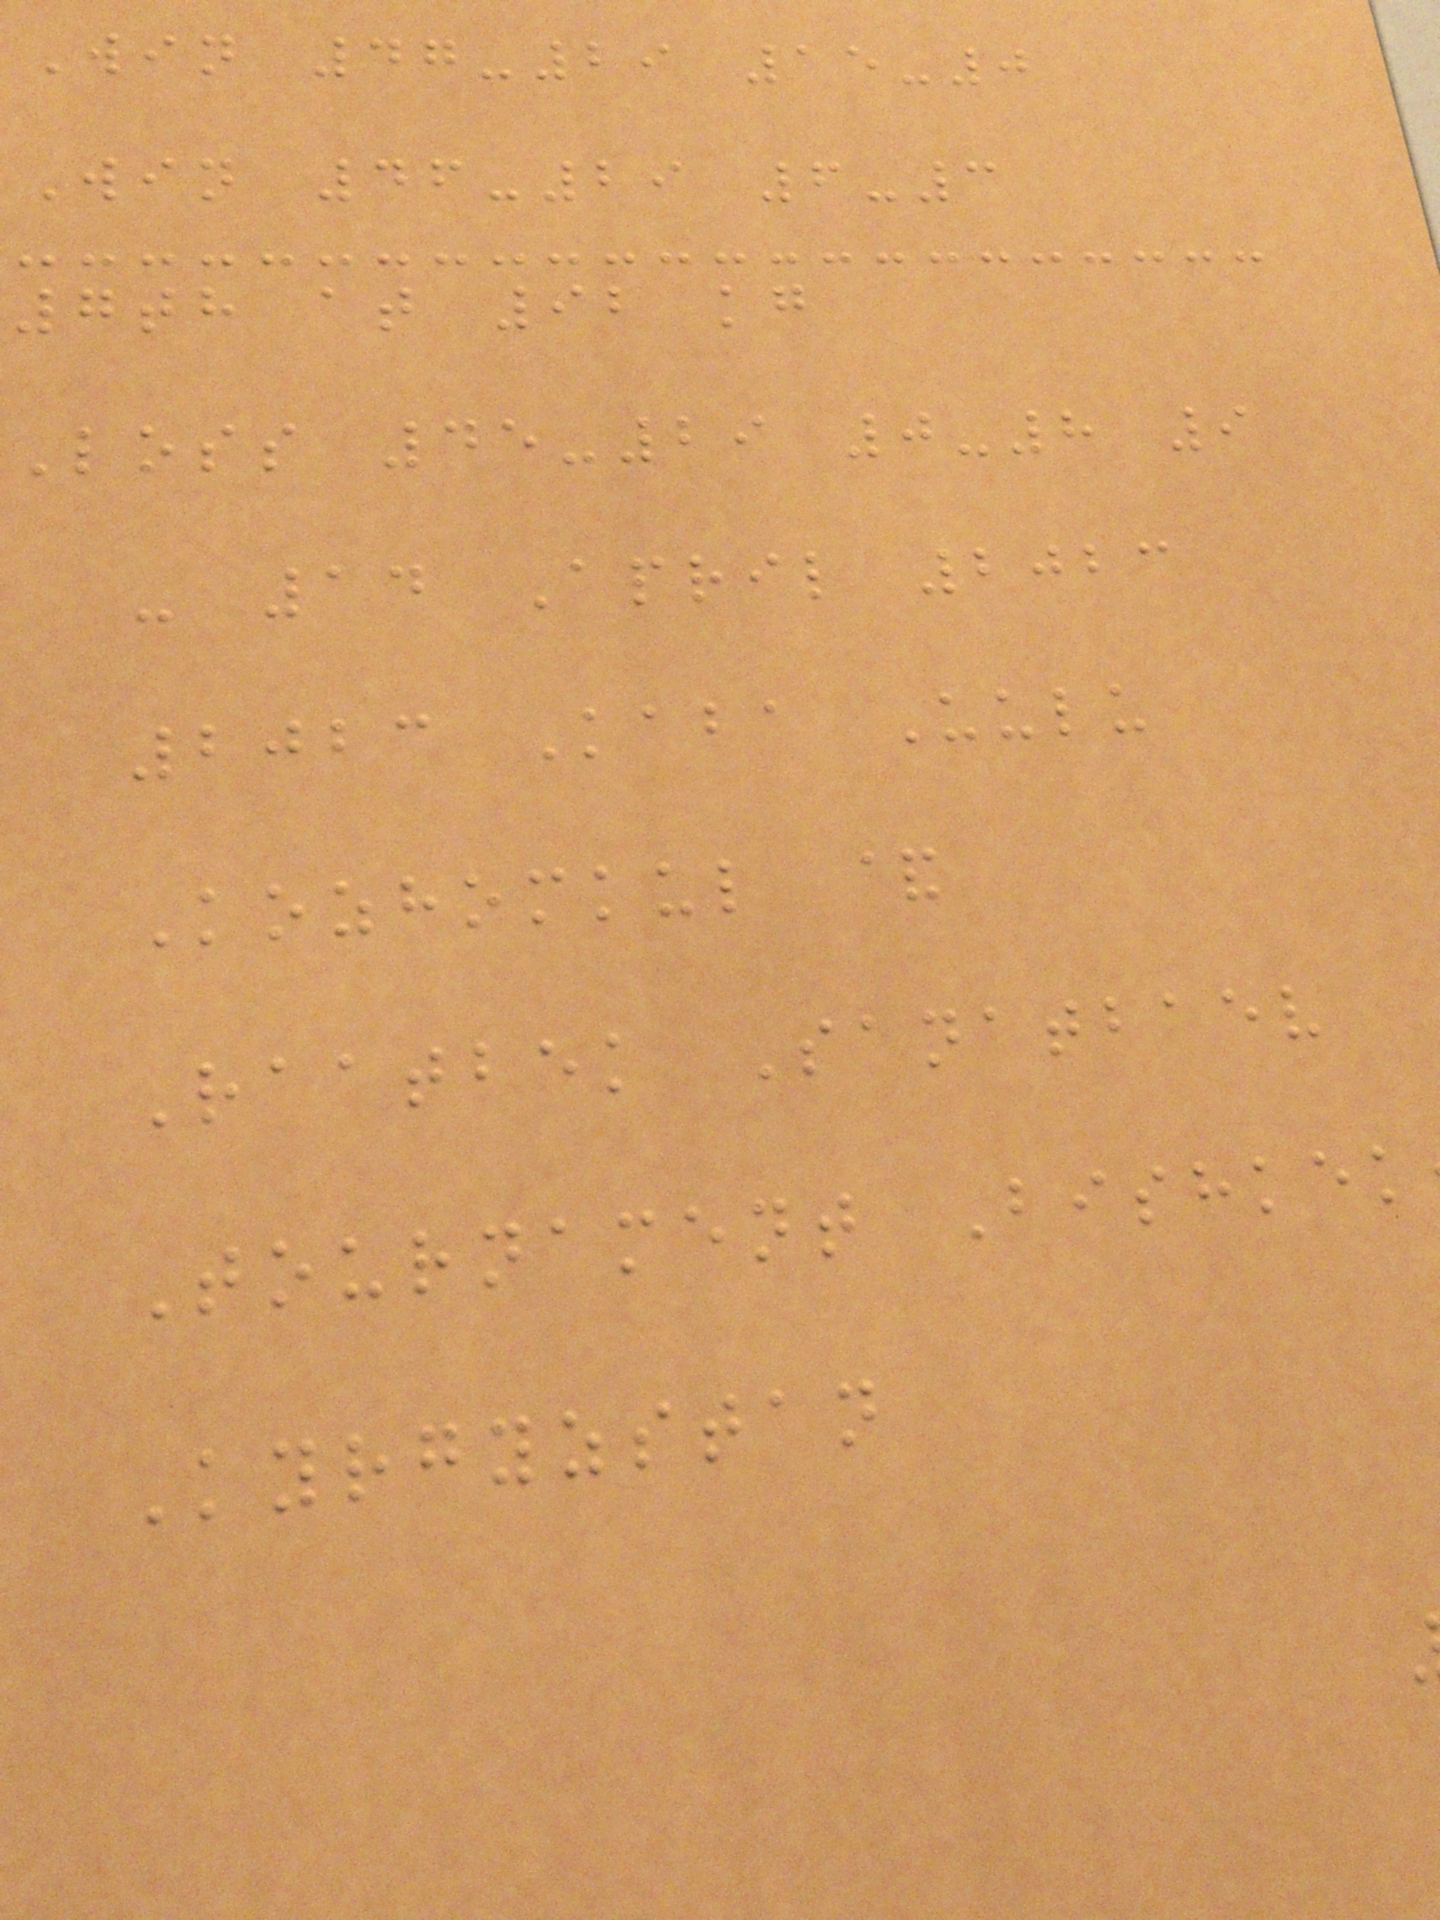Win 47-29 15-0
Win 46-29 6-3
7th at 92 kg
Loss 45-29 0-8 9
- 14 April 2023
2023 Kaba Uulu
Kozhomkul &
Raatbek Sanatbaev
Tournament Bishkek
Kyrgyzstan
